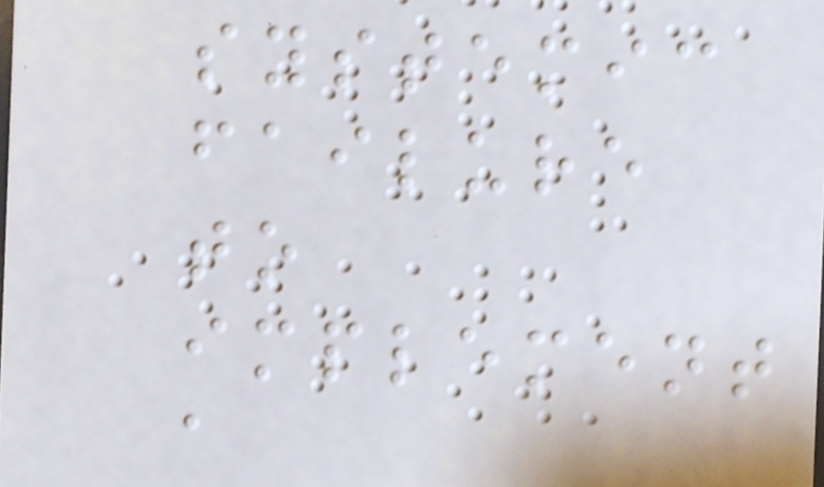systemic
failure
to
implement
a
